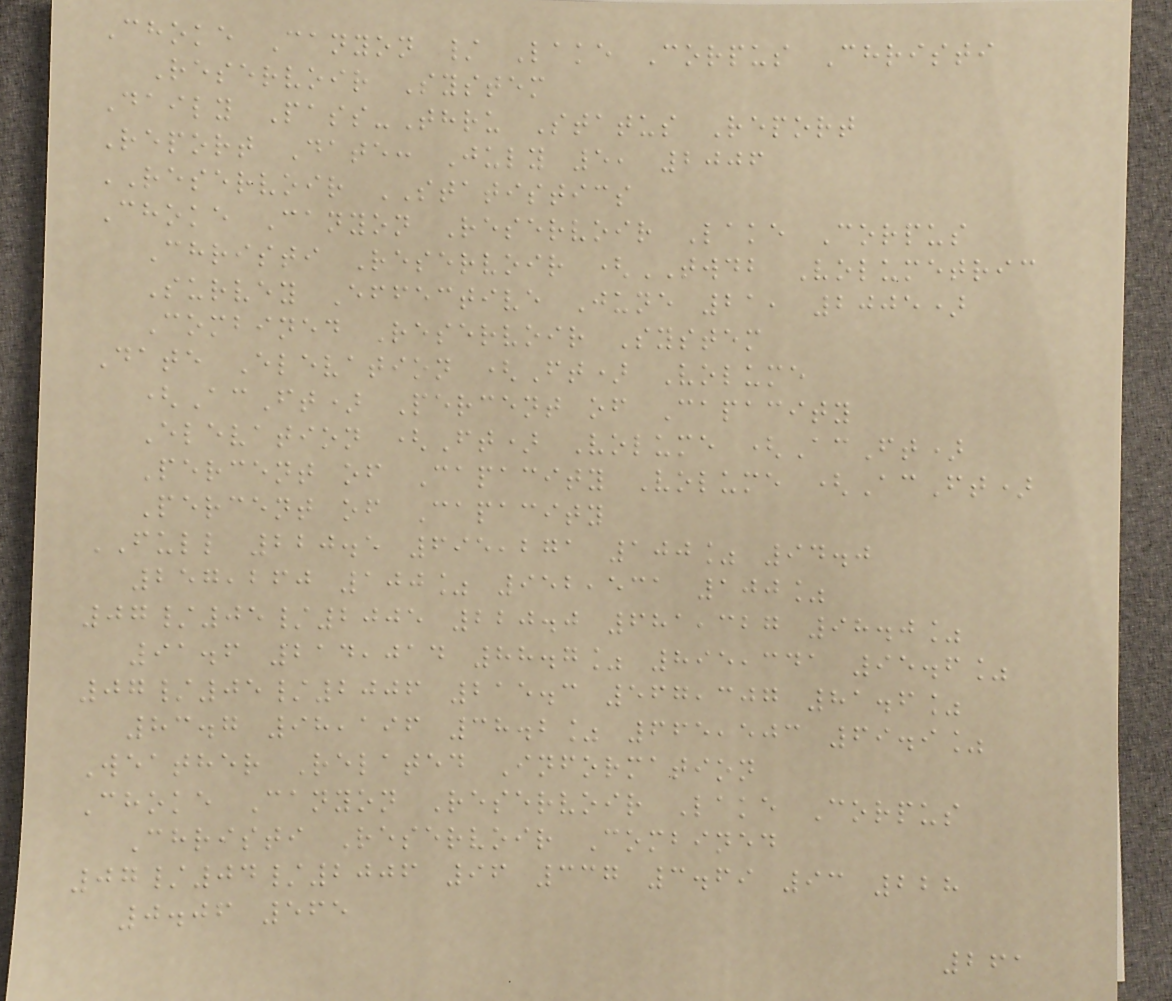Choke Canyon / Lake Corpus Christi
Reservoir System
Daily Pass-Thru Status Report
Report Date: July 5, 2006
RESERVOIR STATISTICS
Choke Canyon Reservoir Lake Corpus
Christi Reservoir (TWDB Volumetric
Survey Effective June 21, 2005)
Combined Reservoir System
Date Elevation (Ft) Volume
(AcFt) Percent of Capacity
Elevation (Ft) Volume (AcFt)
Percent of Capacity Volume (AcFt)
Percent of Capacity
FULL 220.5 695,271 100% 94.0
257,260 100% 952,531 100%
07/05/2005 220.0 681,327 98.0%
91.6 214,014 88.7% 895,341 95.6%
07/05/2006 215.3 567,307 81.6%
83.7 98,196 38.2% 665,503 69.9%
Weather Related Information
Choke Canyon Reservoir Lake Corpus
Christi Reservoir Combined
07/04/2006 96 337 3.69 93 228
0.06 565
261
